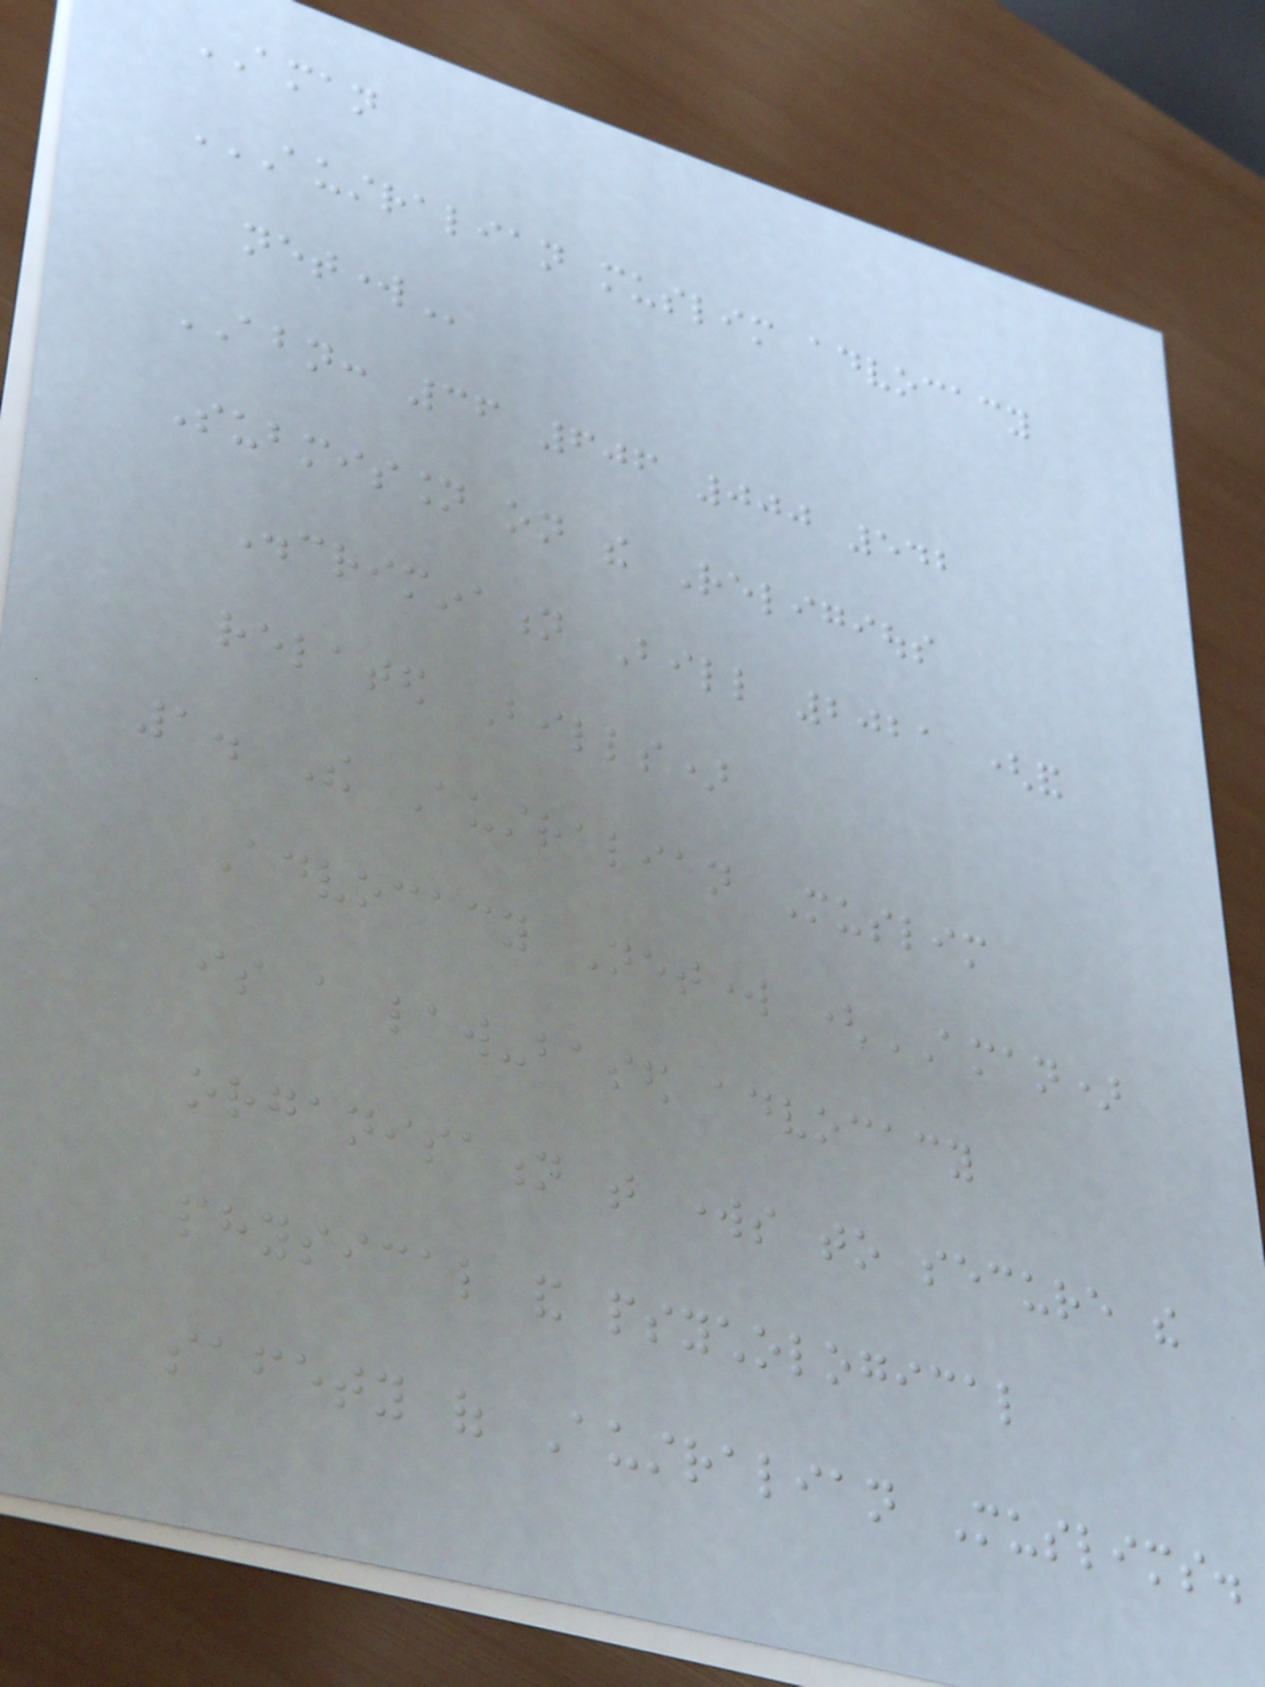AMAN
AUSTRALIAN MUSLIM ADVOCACY
NETWORK
ABN: 36 606 000 542
Submission on the Religious
Discrimination Bill 2021 (and
related Bills)
1. The Australian Muslim
Advocacy Network (AMAN)
is a law-based advocacy
organisation that works to secure the
physical and psychological
safety of Australian Muslims.
